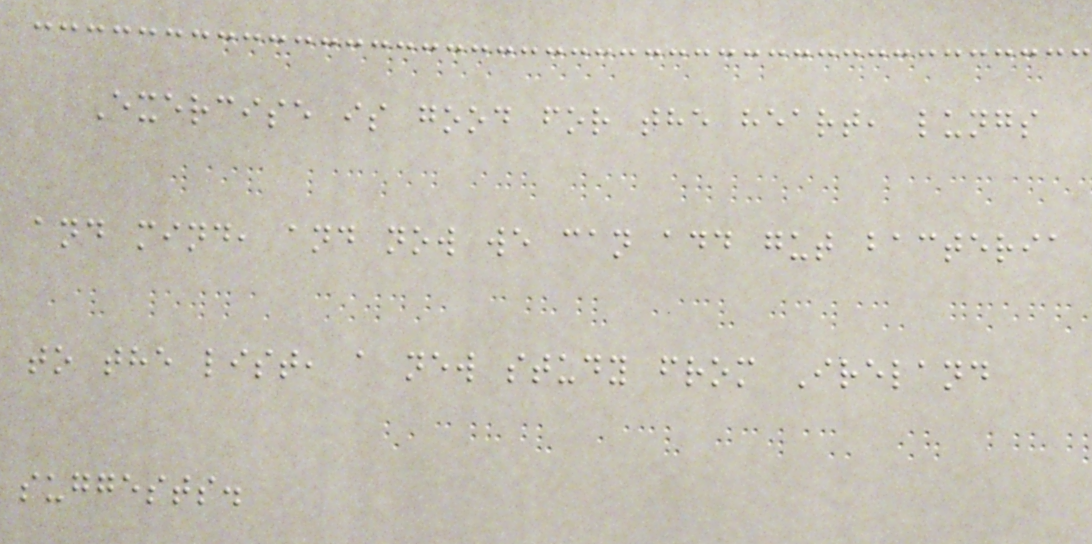Exercise is good for the heart, lungs
and mind, and now we can add gut bacteria
to the list, a new study from Ireland
suggests.
